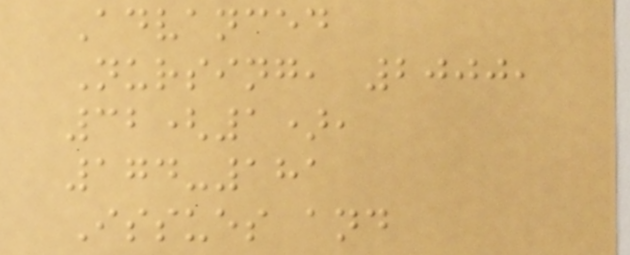Advanced
Nursing, 2000,
32(1),
174-181
Issues and
